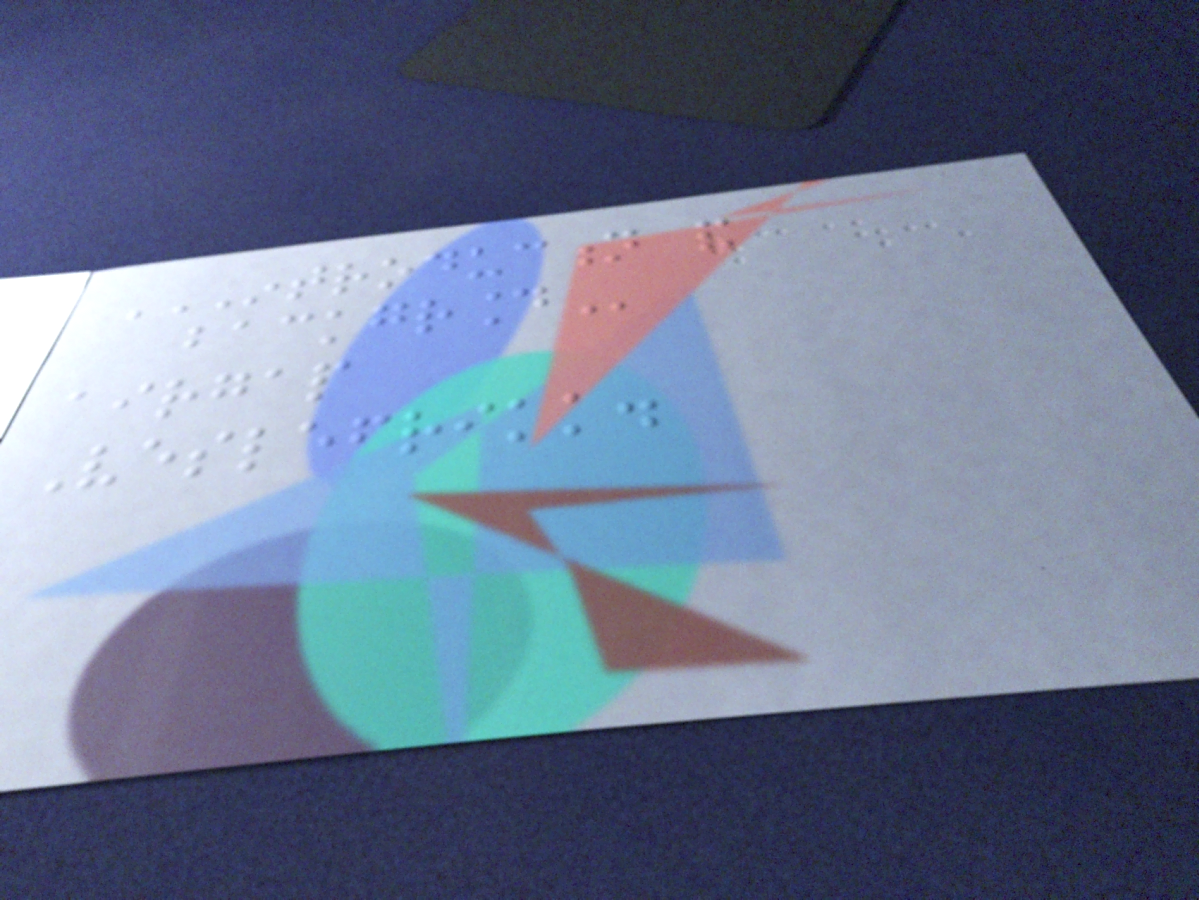INTRODUCTION AND
BACKGROUND
airgap
Veslefrikk.
